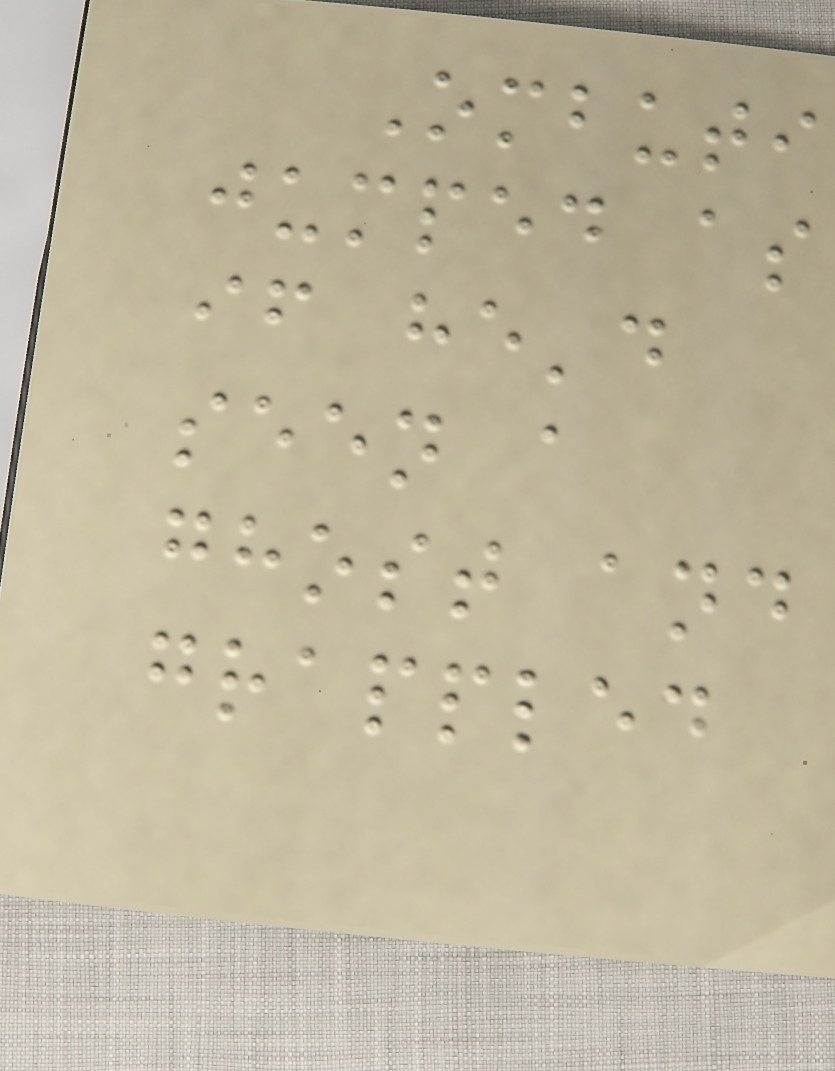Ombuti
jumped as
if he'd
seen a
ghost and
grappled
